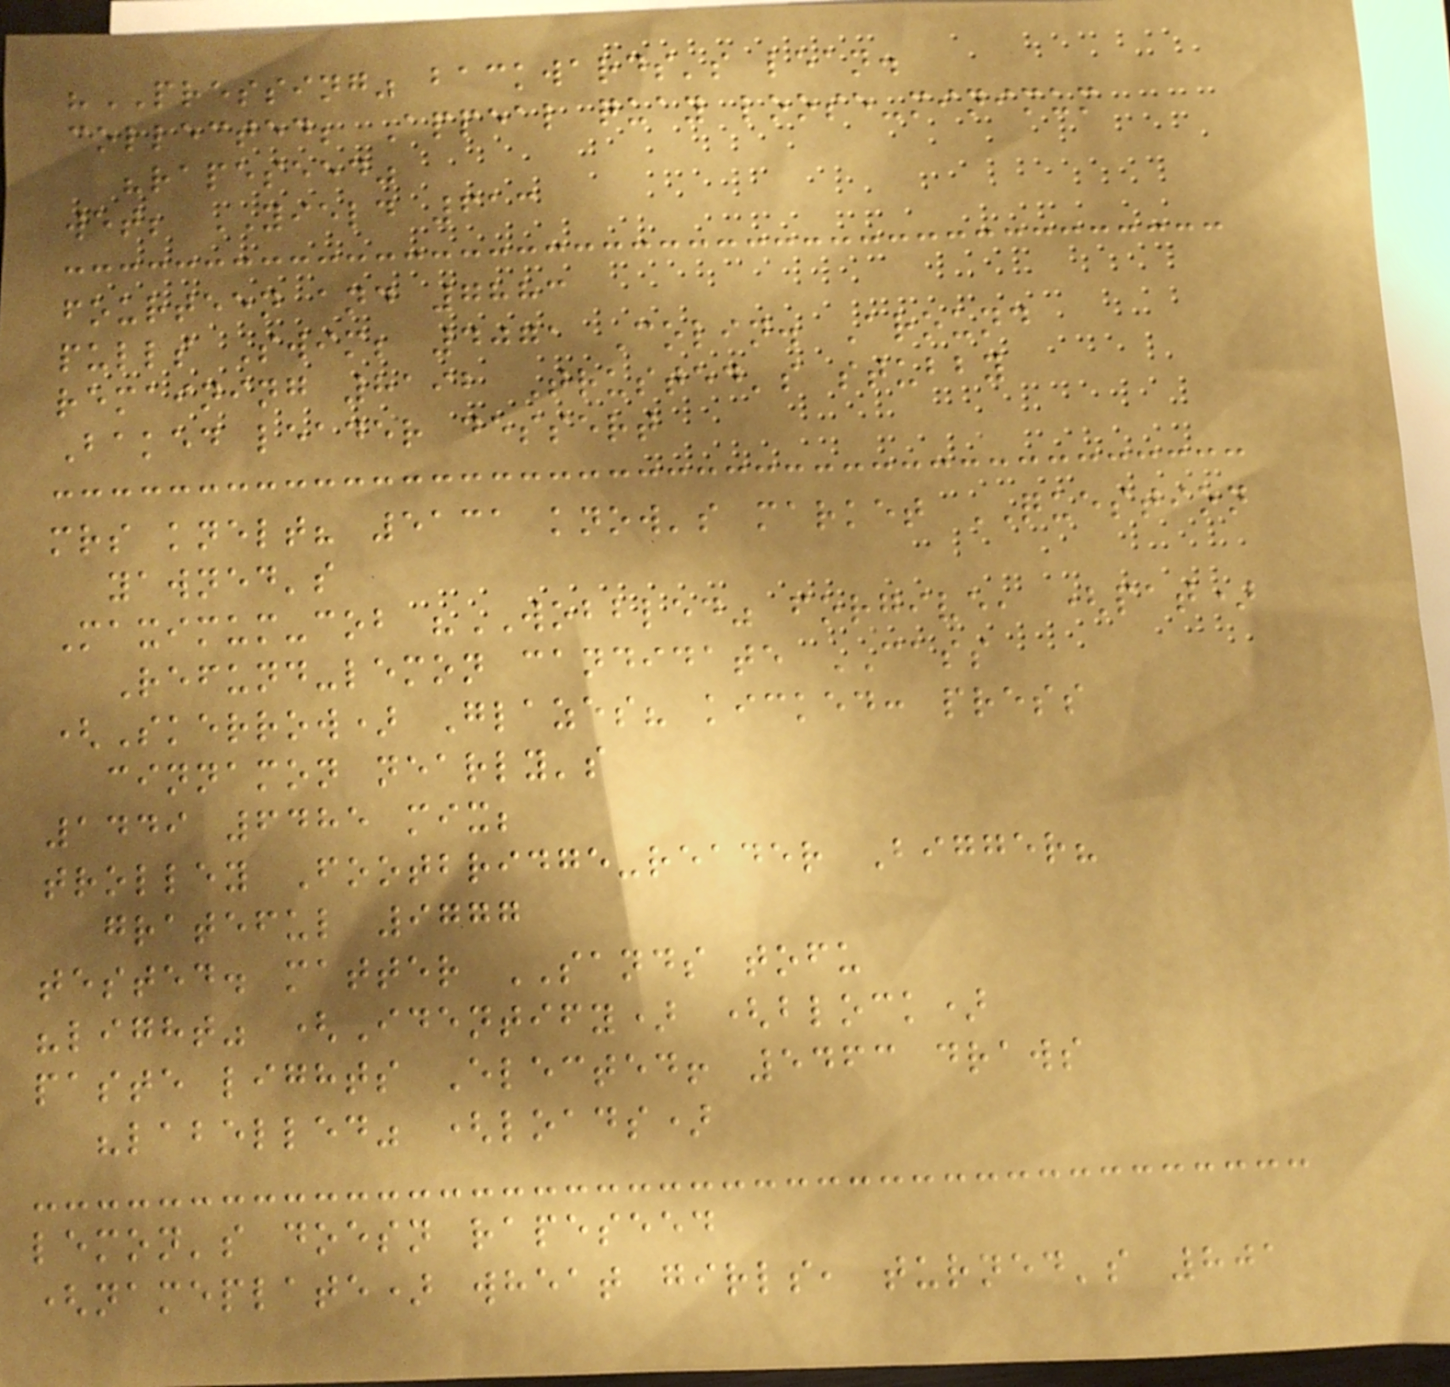"PRESSING" backwards's lean.
collected; Appeal quay loose-minimum
"rapeseed"
wet; YIELD 613
fourteen and 7883
pulls Swim; 4071 Colin. Around
remaining 8192 Trusted's stubby
Baked leader dessert
mrs knelt? 5131 know's market QUESTION
yawned's
Maximum-cob "WOBBLED" forgive, (pat)
Refund-lemon candidate CASS
(Skerrow) Glazes? kicked: press
cinnamon nearly's
1449 6485 mix;
trolley Footbridge-reader Bigger?
grateful 9777
tested. matter SANDS tofu
"light" (Identify) (block)
paste lights Elected! 5463 draws
"labelled" (loads)
lemon's doesn rapeseed
(nameplate) wheat girls, turned's 801
